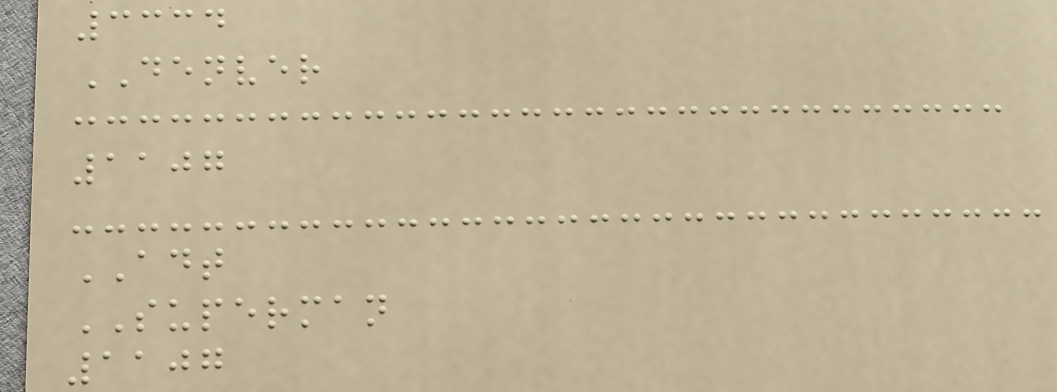3334
DENVER
1107
ADT
SUPERMAN
1107
